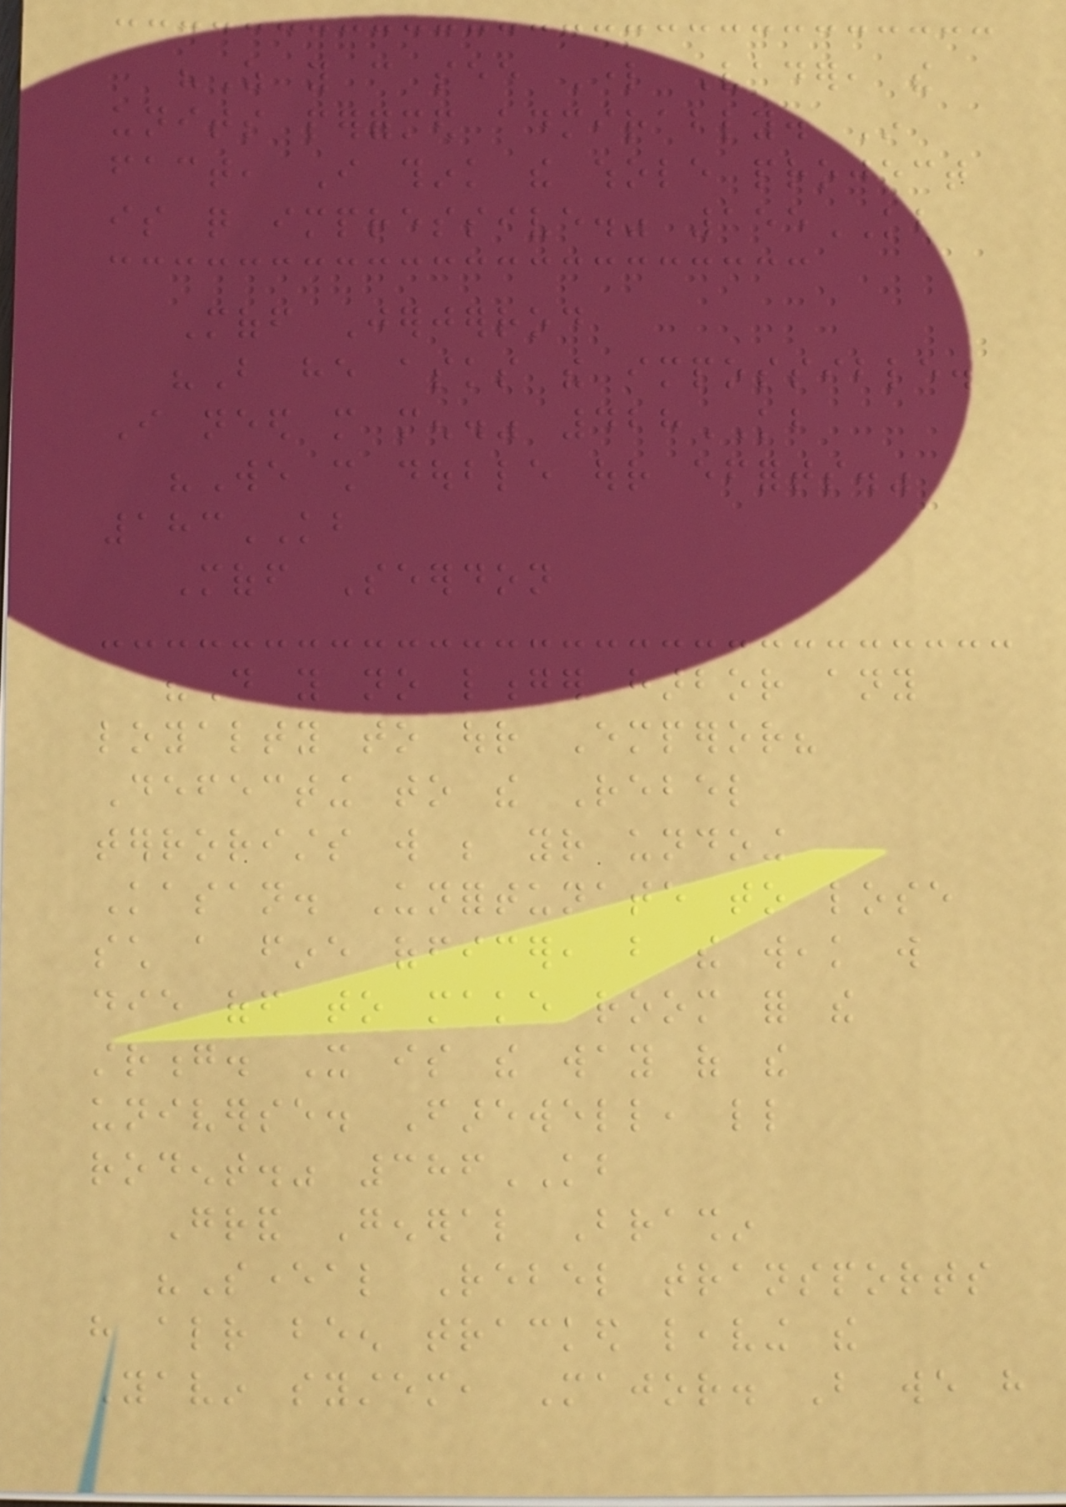"As you can see Lord Vader, the
units performed admirably. In
fact, I think the whole project
is quite impressive." 155KB
Moff Jerjerrod
"But he asks the impossible.
I need more men." 428KB
"We shall double our efforts."
183KB
Moff Seerdon
"Do you no longer harbor any
loyalty to our Emperor?
Defecting to the Rebel
terrorists will be your undoing
Kasan. Unfortunate to lose
such a fine officer, but the weak will
die off to make room for the
strong. It is the way of the
universe. Farewell, little
rodent." 386KB
Grand General Brashin
"Several Rebel transports
have already been tracked leaving the
Yavin system, Major. But we have
